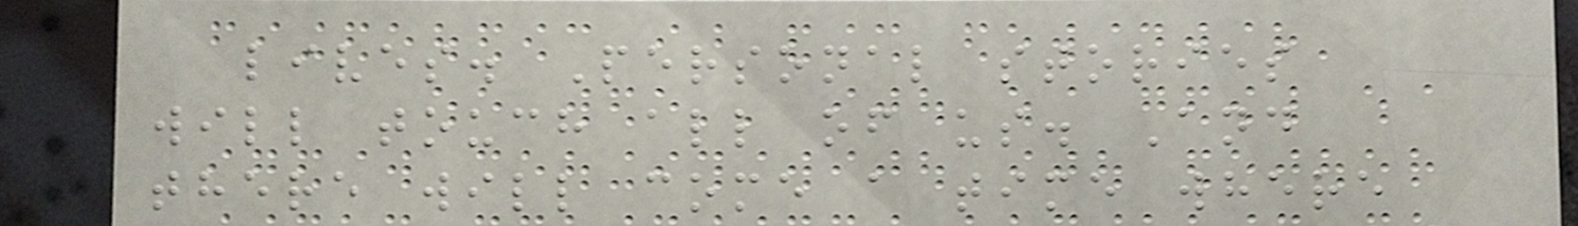lives. Personal stories
will touch all of us. And
there will come a time where
